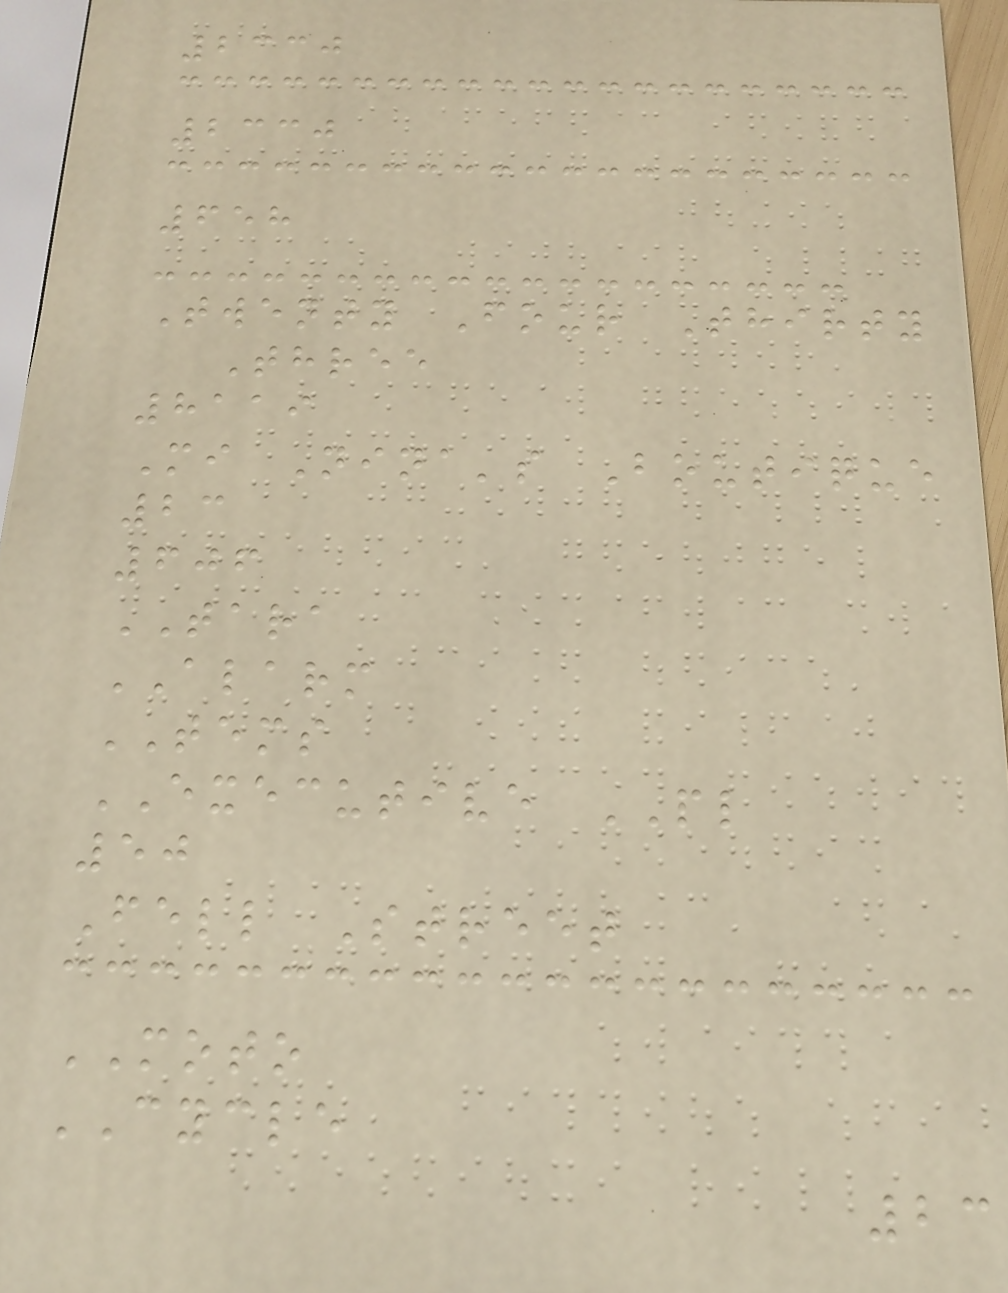2330
2330
658
Twenty Four Thirty
Three
8119
Mi Nina's Boutique
23
606
TARA
ALARM
TEMS
EXECUTIVE PL
50
Fell Street
MOTO
CYCLE
23
